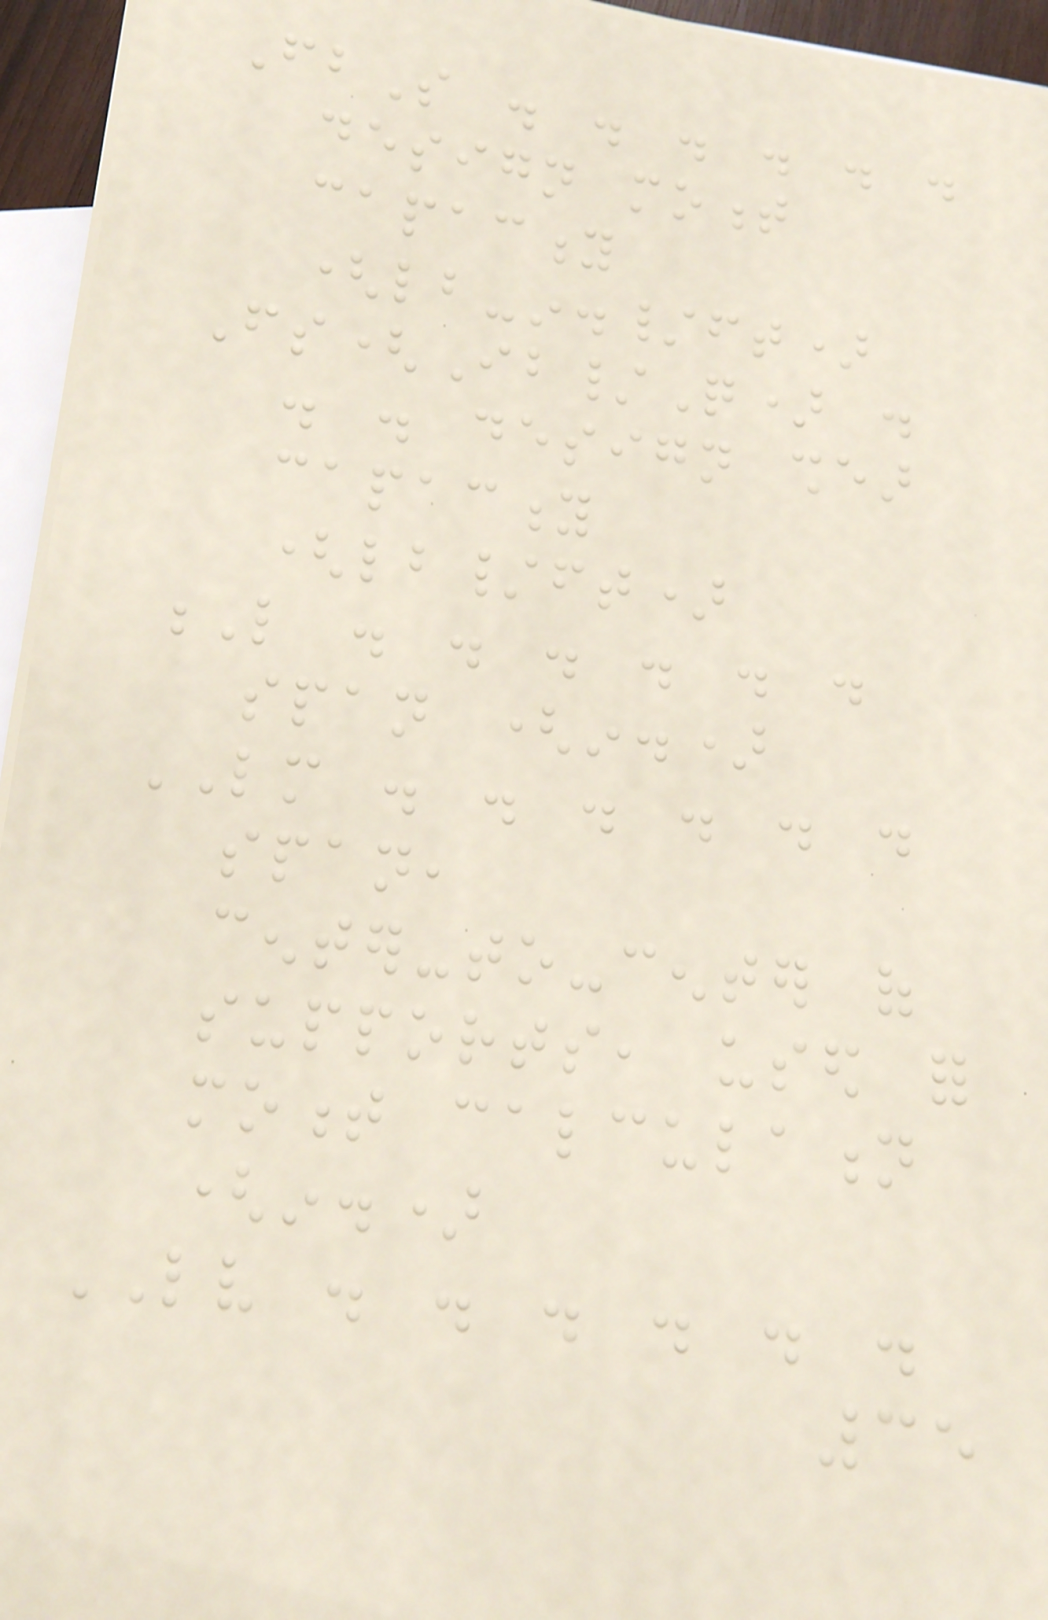FbS . . . . . .
design moment
capacity
(lb-in./ft)
Fs(Ib/Q) .
. . design shear
capacity
(lb/ft)
L . . . . . .
span (in.)
LM . . . . . .
span,
center-to-center of
supports, used for
moment calculation
(in.)
LV . . . . . .
35
